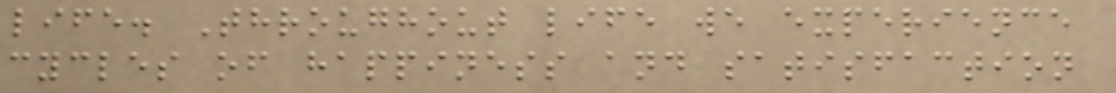life. Throughout life we experience
cycles of happiness and satisfaction
